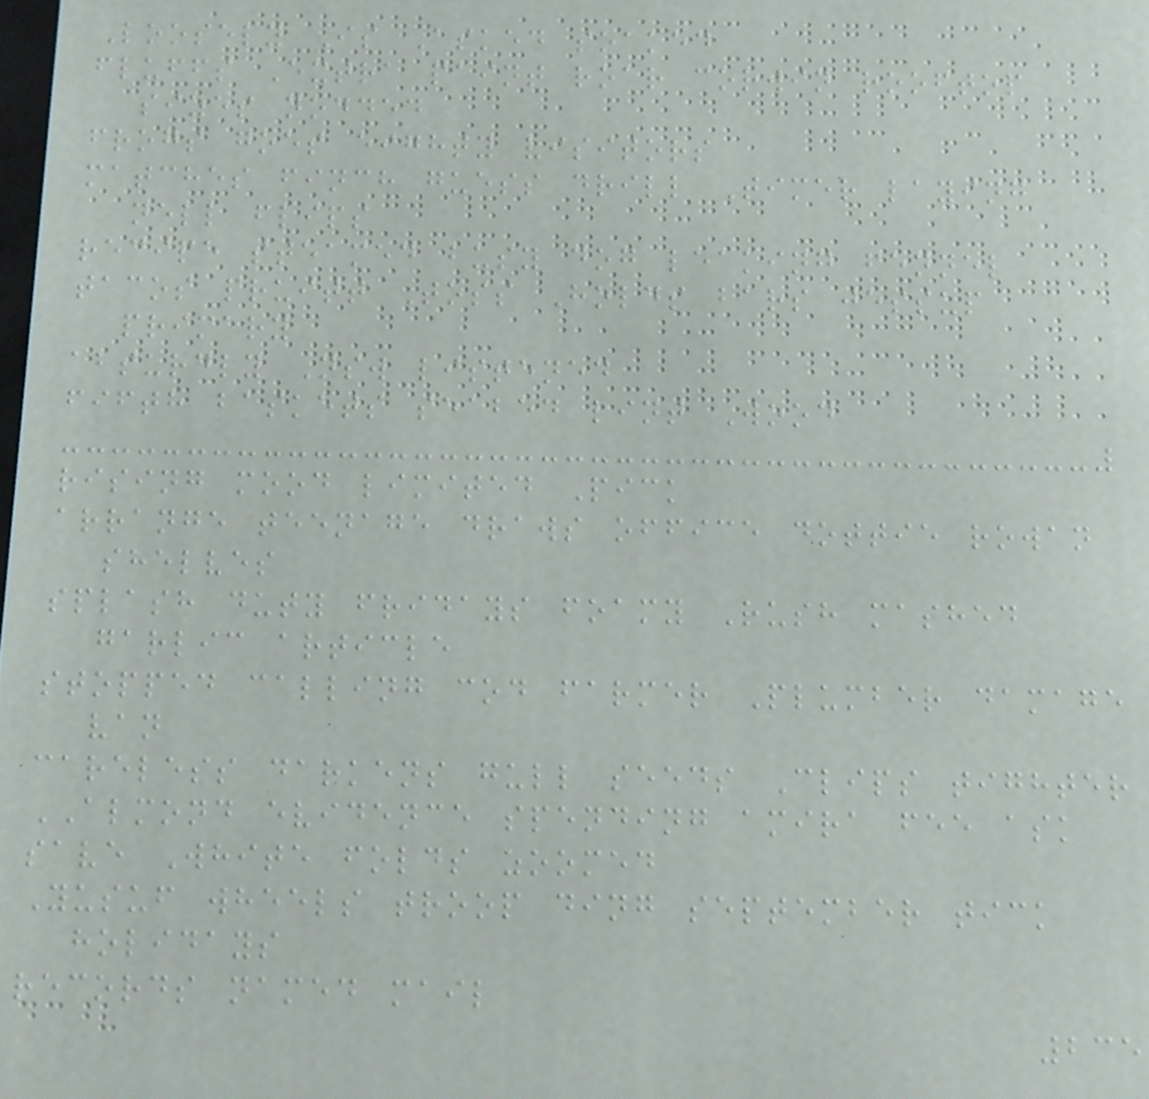Loosely Is Asked soaked
fluffs Extra paint roar corwin rooftop
sizes nodded
frogs goes eighty visitors
matches finch guess drill Timer laying
nell flips
recipe steamed busy dog leaking fennel
tacos pruitt Toss Holds bars jessup
primary
absurdly Nsw listened
fifth baskets seabed lint Wood
rising mood limited Pick
arrange teenage draws office dottie rowan
shelves
splash duty fridays foamy Rush mashed
garlic article
stopped calling cod farmer Plumber damage
van
careless darkens gull seeds Clips tighter
ALMOND evidence spending amira fee ask
save White folds zoomed
Yusuf wheels troop ding september tick
holidays
records named mail
235
